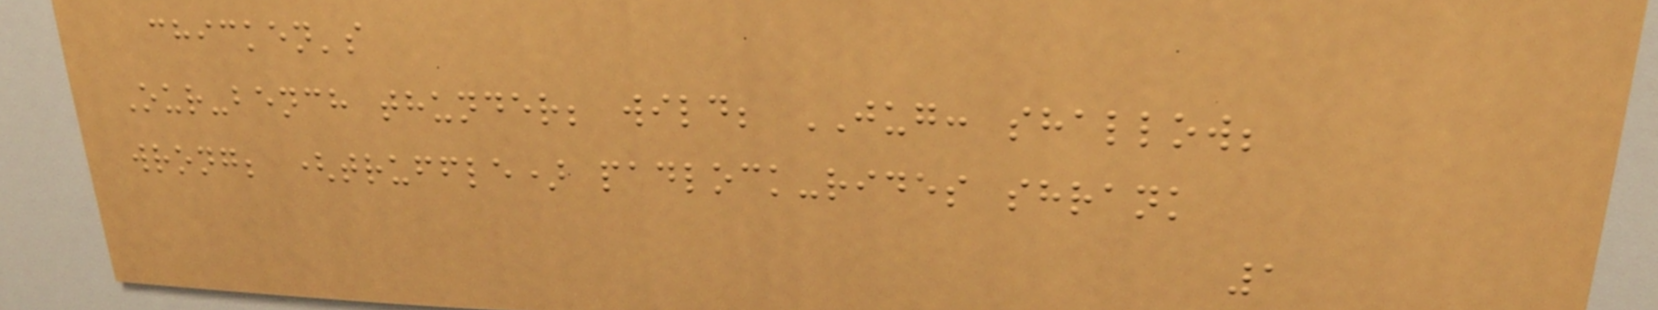chicken's
Our-bench thunder; wild; JUG: shallow;
wrong; (truffle) padlock-rides shrank
1
